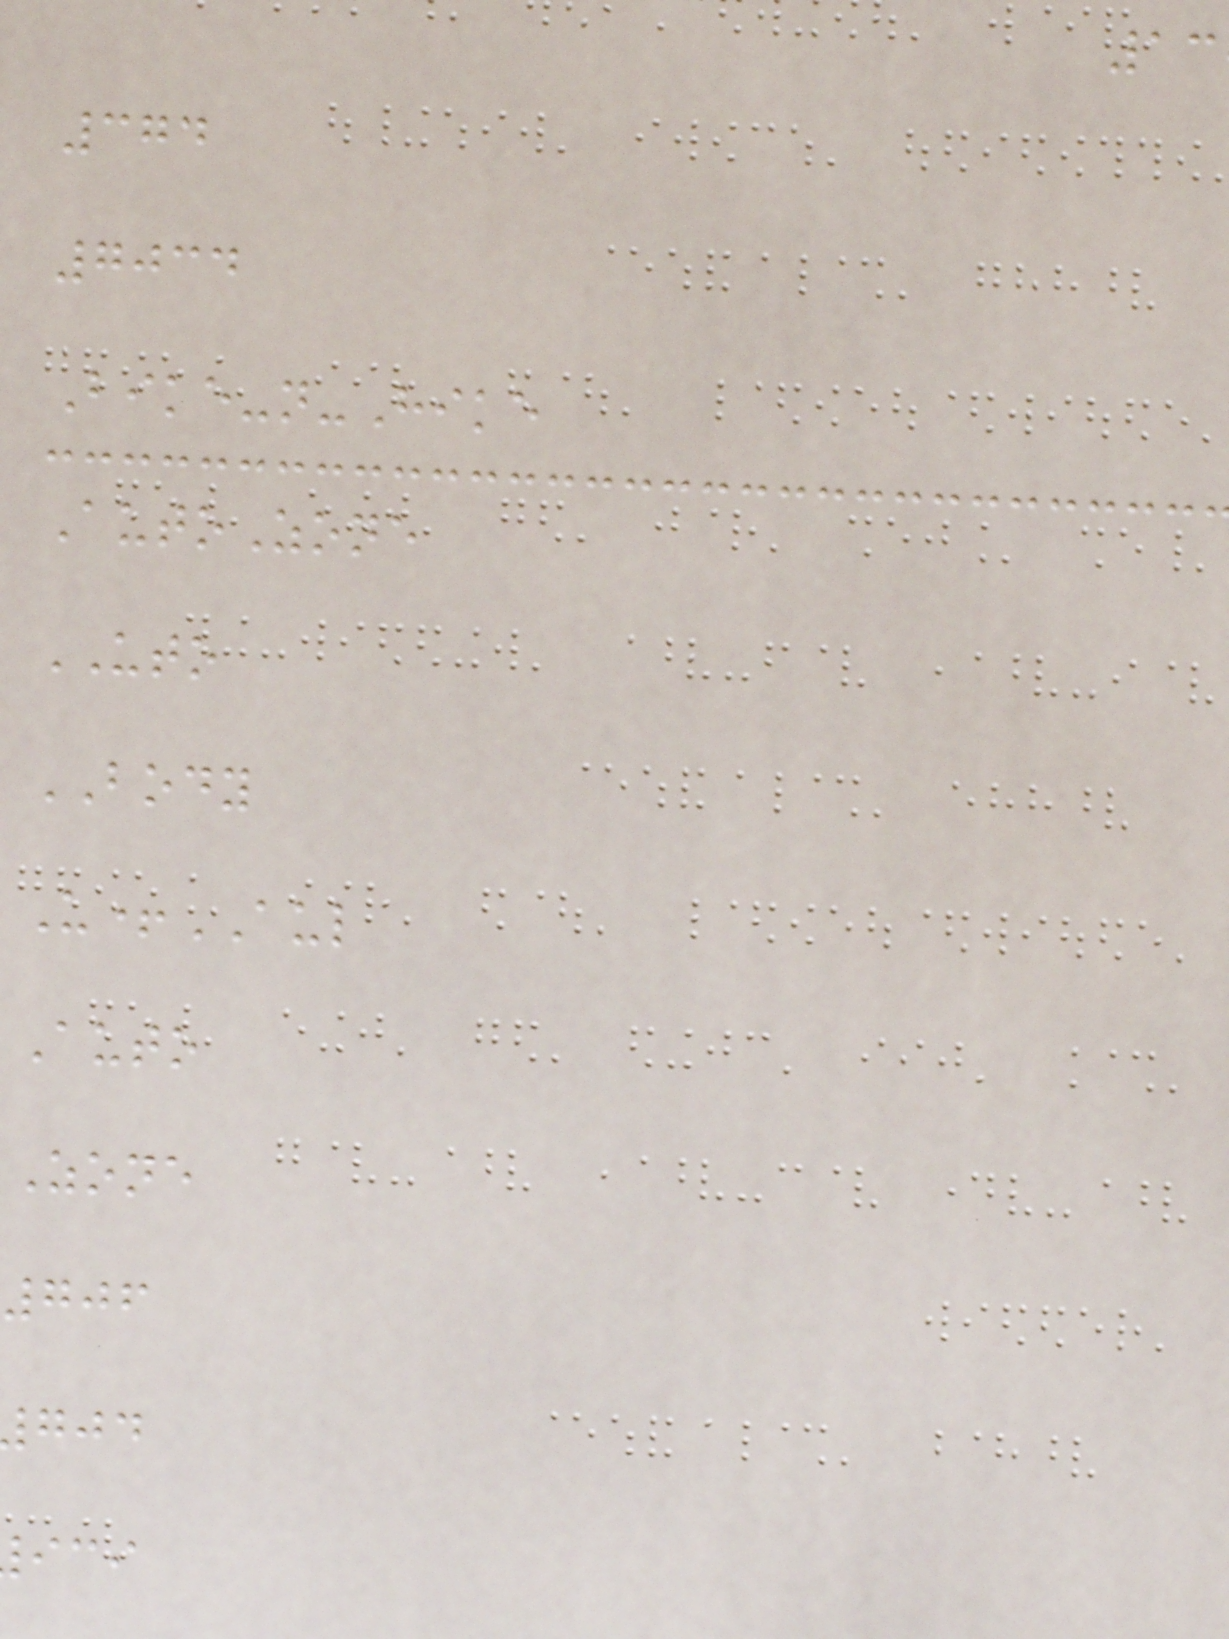374
7034
Bike-n-Hike
AutoZone
UTO
BODY
U+AUL
Auto
Zone
706
